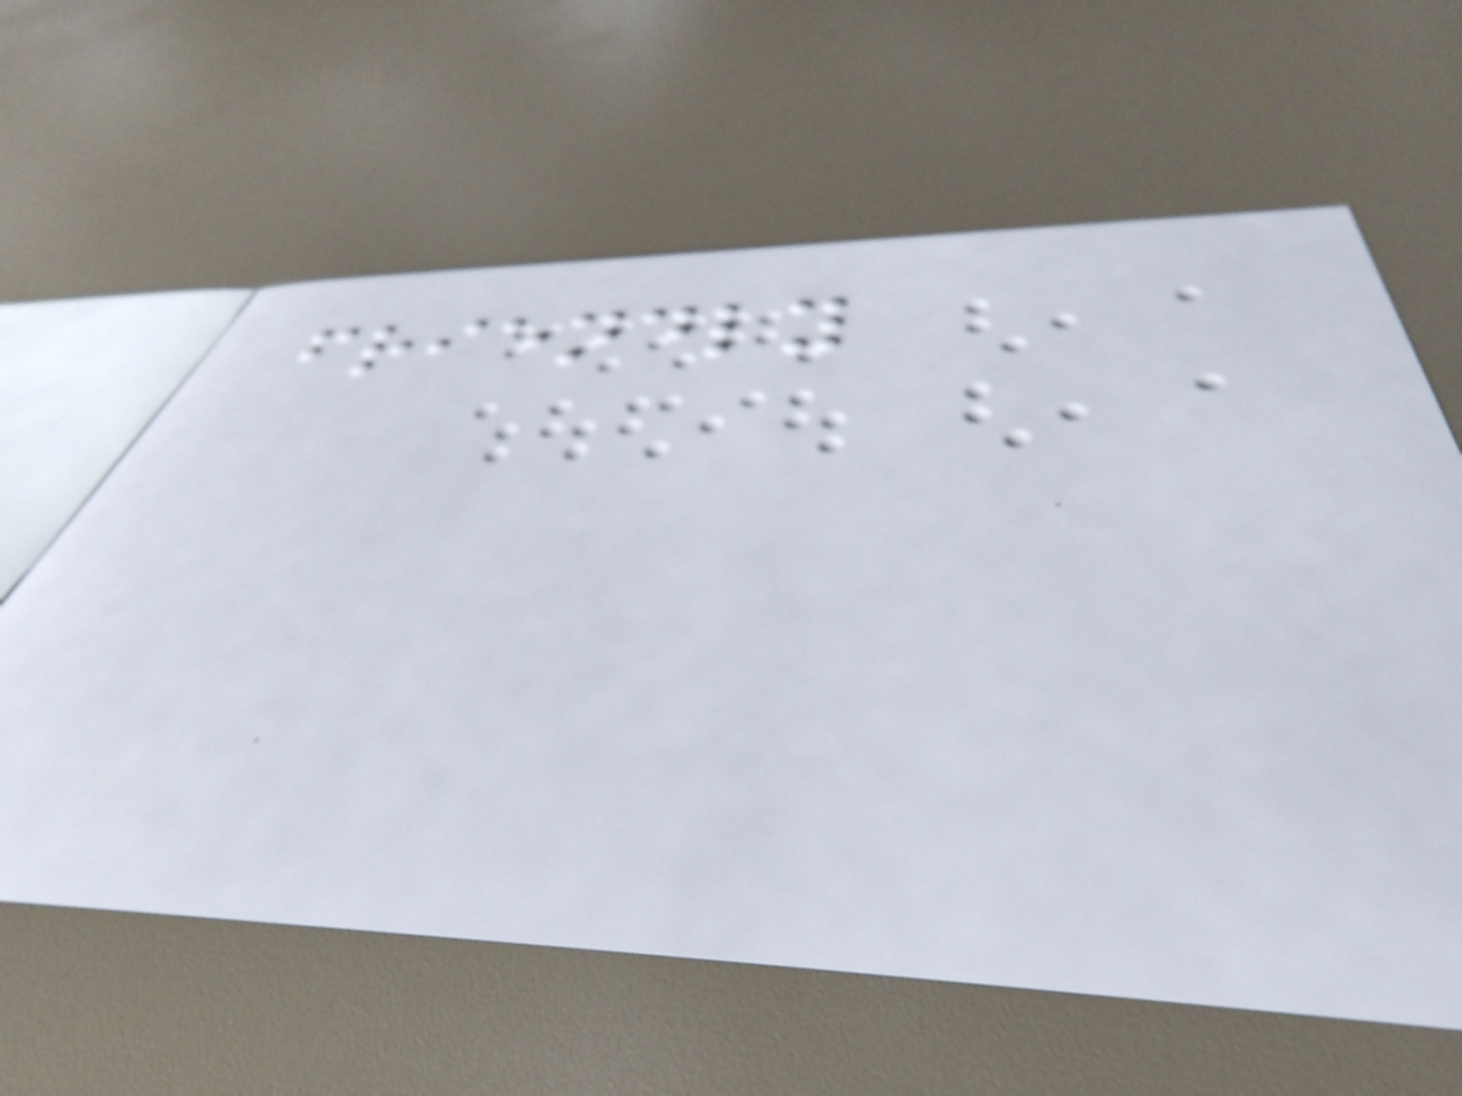friendly
